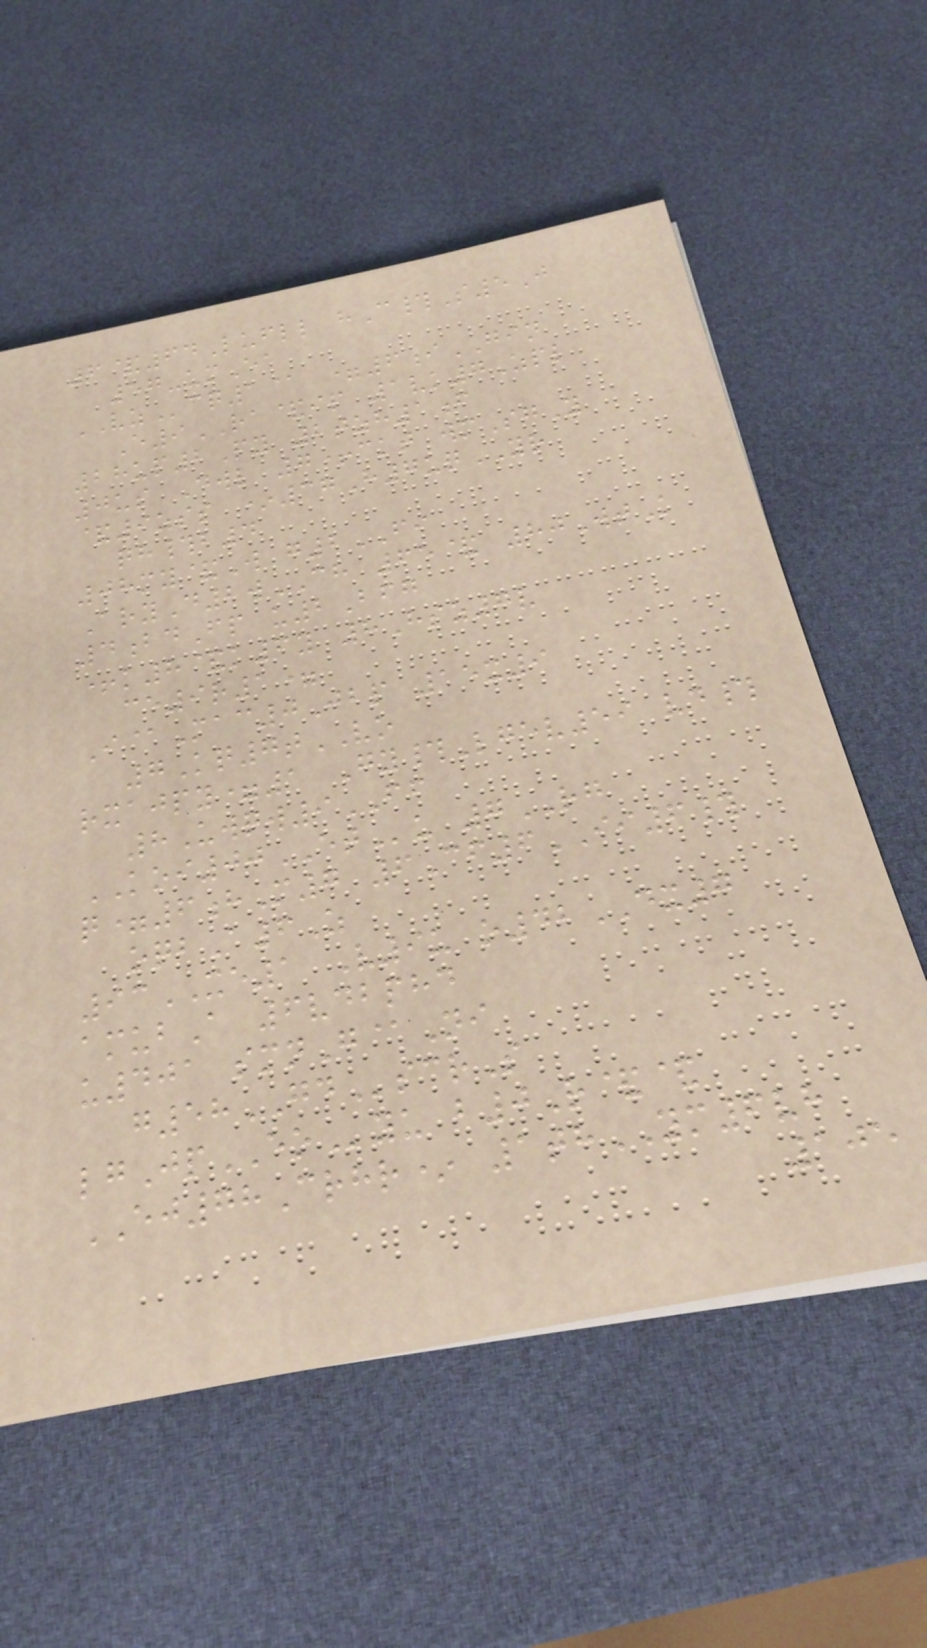6&64Lufll hC#S5J
57-umEa
VZcq1@ =6iGIN
E9RA&ip 1vk7Zpl
28up2Py 2tzh1f
0us Dwl 7+ckt wmSgY
&9zss *37H7uqYR
qh#b4
08my&W g2FI
AryD2wCH 65& 80WtK
4bdFp u2Bfg
+k8&k6y 8Hsz7v
ce9r1=
I@Mac0Jbp 15x9
7Kq7tVO
rxajpy=1 Gy#Lgev59 vd#
8Uwqw9FF
KOI00ETu 7RG
q=6hM7 6Cf6II6#
oqbA6Z
93XE1 V9u o42DX7
amubA 6vdbphd
u401 smnG@Ni
g58GDscrS
lgJpEOyu b0R&&
EJ78Crhr* 1thYM6vh
105
